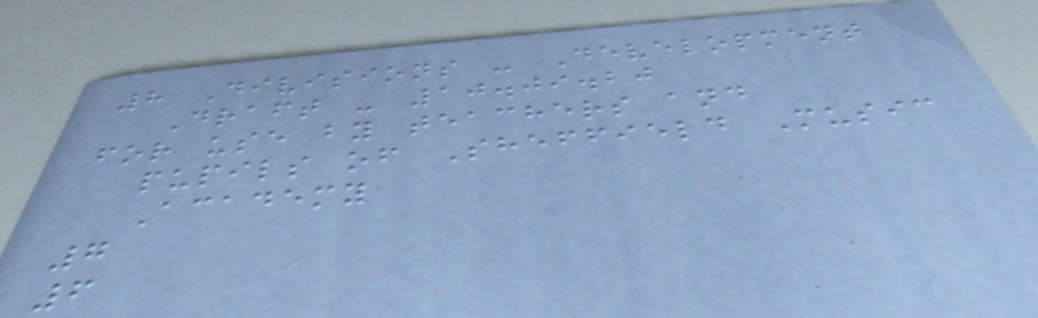8 Divisions - Development
Draft - 10.09.20
for use by teachers and
pupils of Sheffield Music
Academy
7
6
